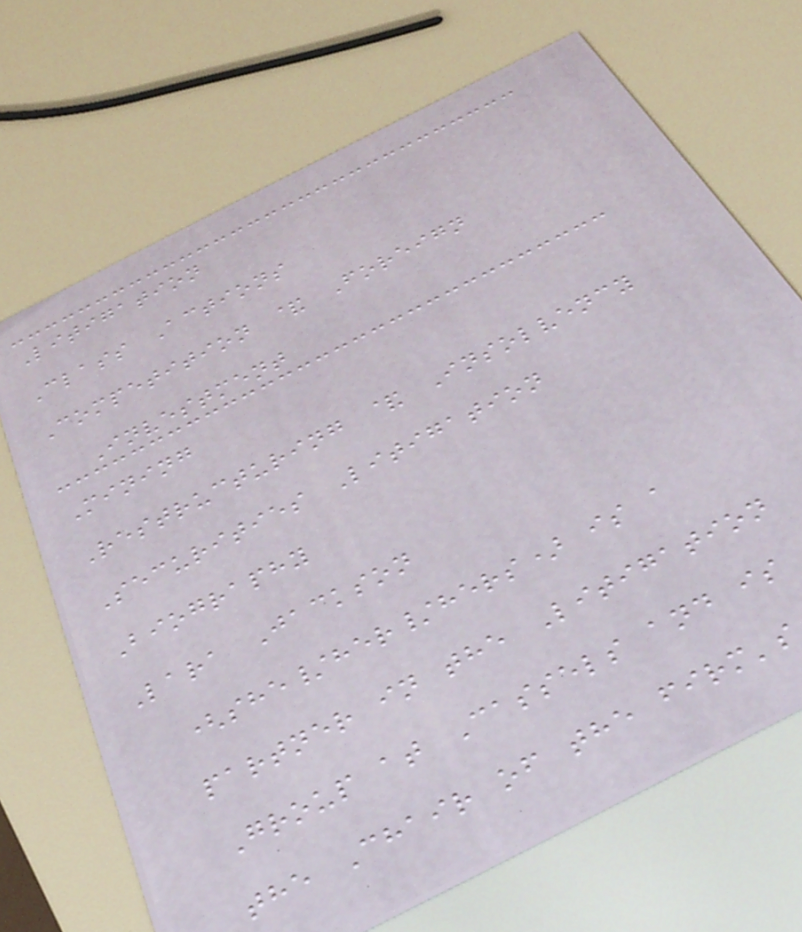Litigation
Class Actions
Competition & Foreign
Investment
Mining
Restructuring & Insolvency
Securities Litigation
Biography
Lara Jackson
(she/her/hers) is a
partner in the Litigation
Group at Cassels and is
the Chair of the firm's
